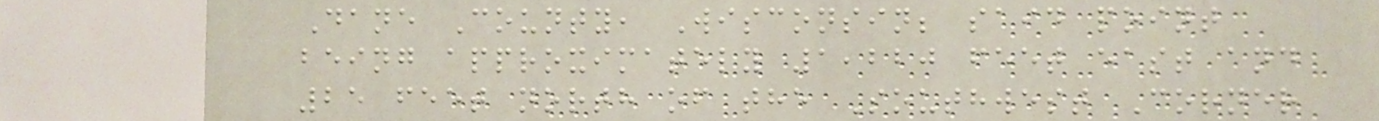Dane County, Wisconsin; said point
being approximately 1,220 feet east and
25 feet north of the Southwest Corner
